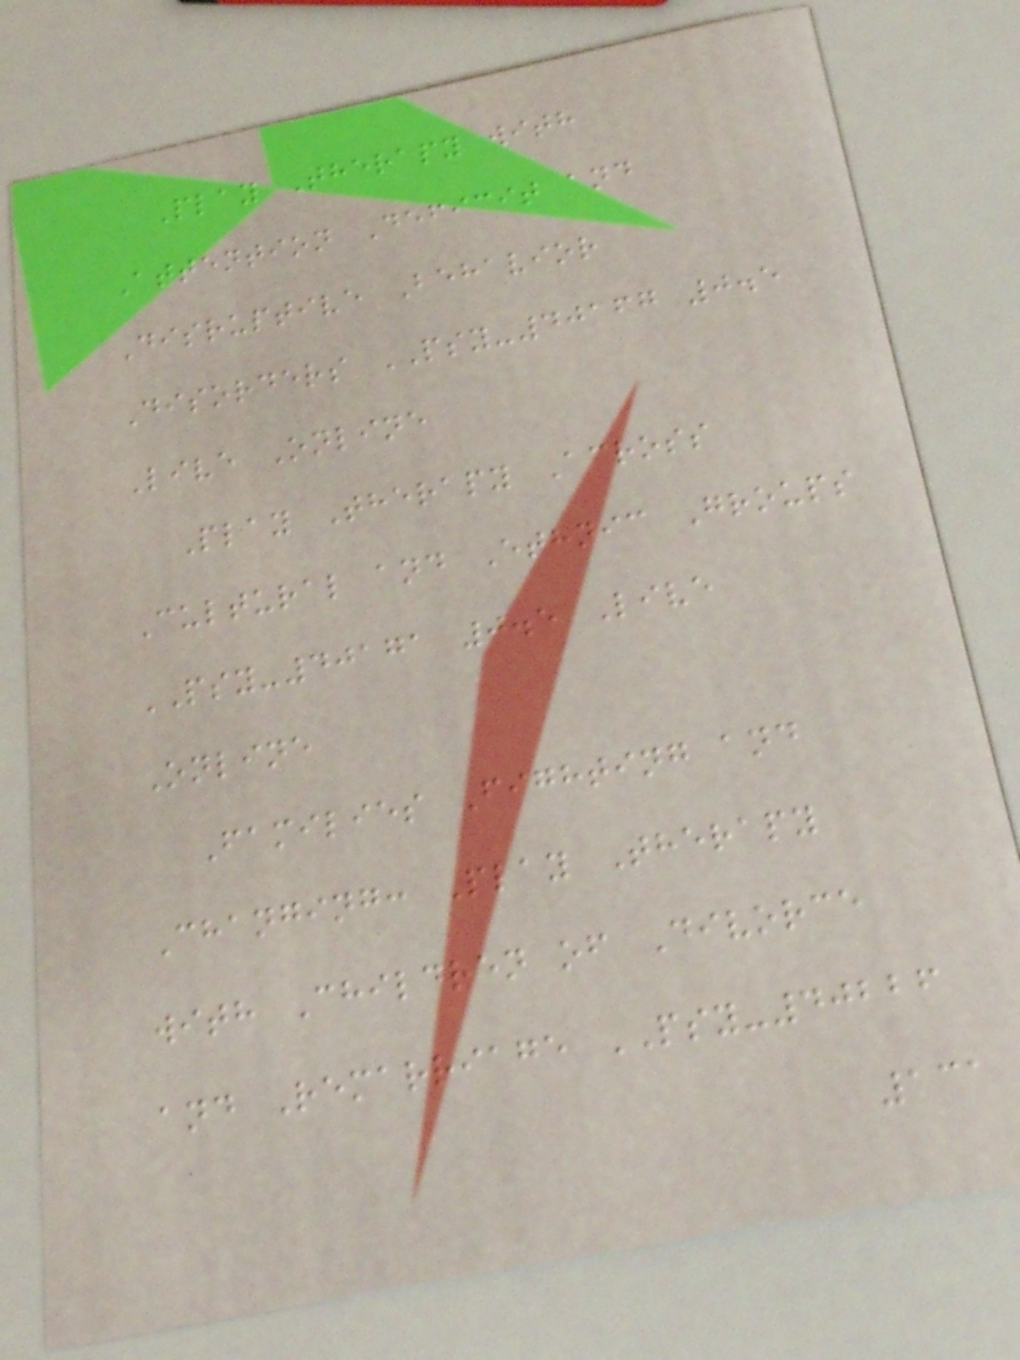Play Therapy with
Attention Deficit and
Disruptive Behavior
Disorders PSY-40167 0.5
Live Online
Play Therapy Across
Cultural and Ethnic Groups
PSY-40171 0.5 Live
Online
Families Fighting and
Changing: Play Therapy
with Children of Divorce
and Remarriage PSY-40226
131
